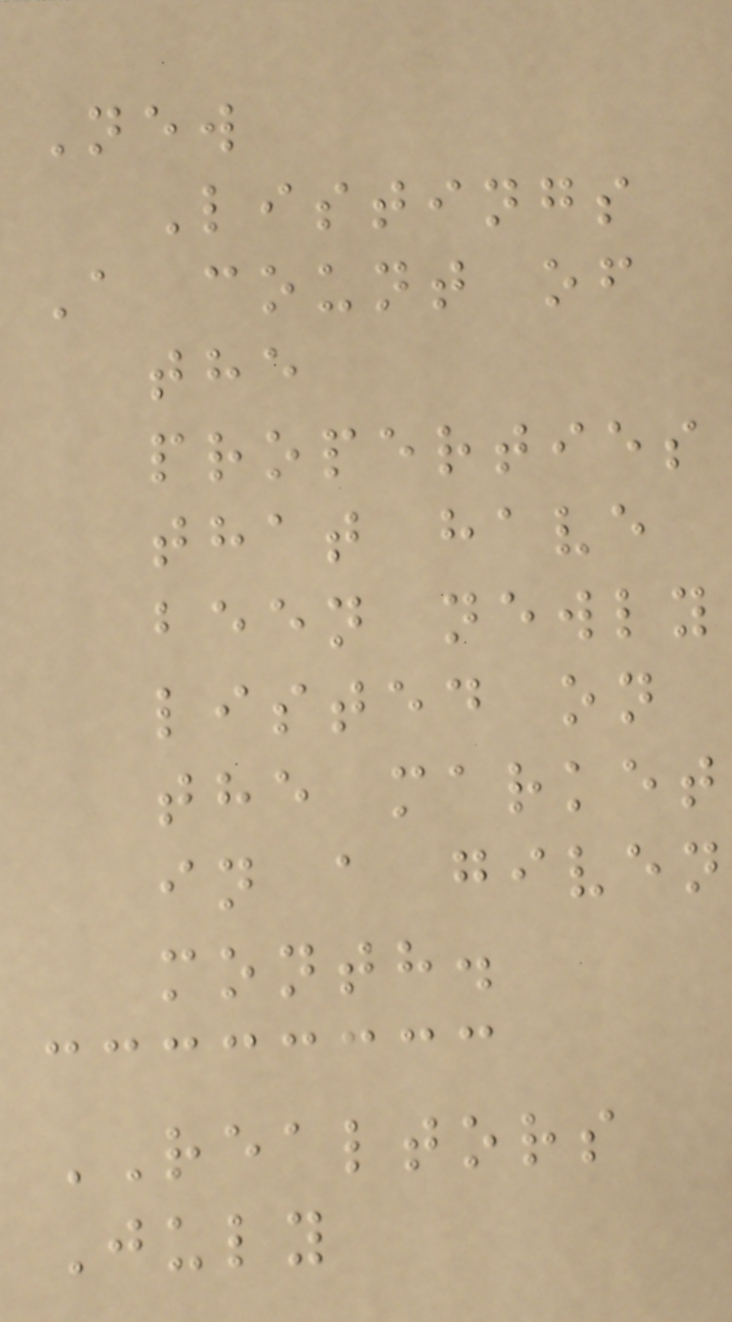New
Listings
A count of
the
properties
that have
been newly
listed on
the market
in a given
month.
REALTORS
July
